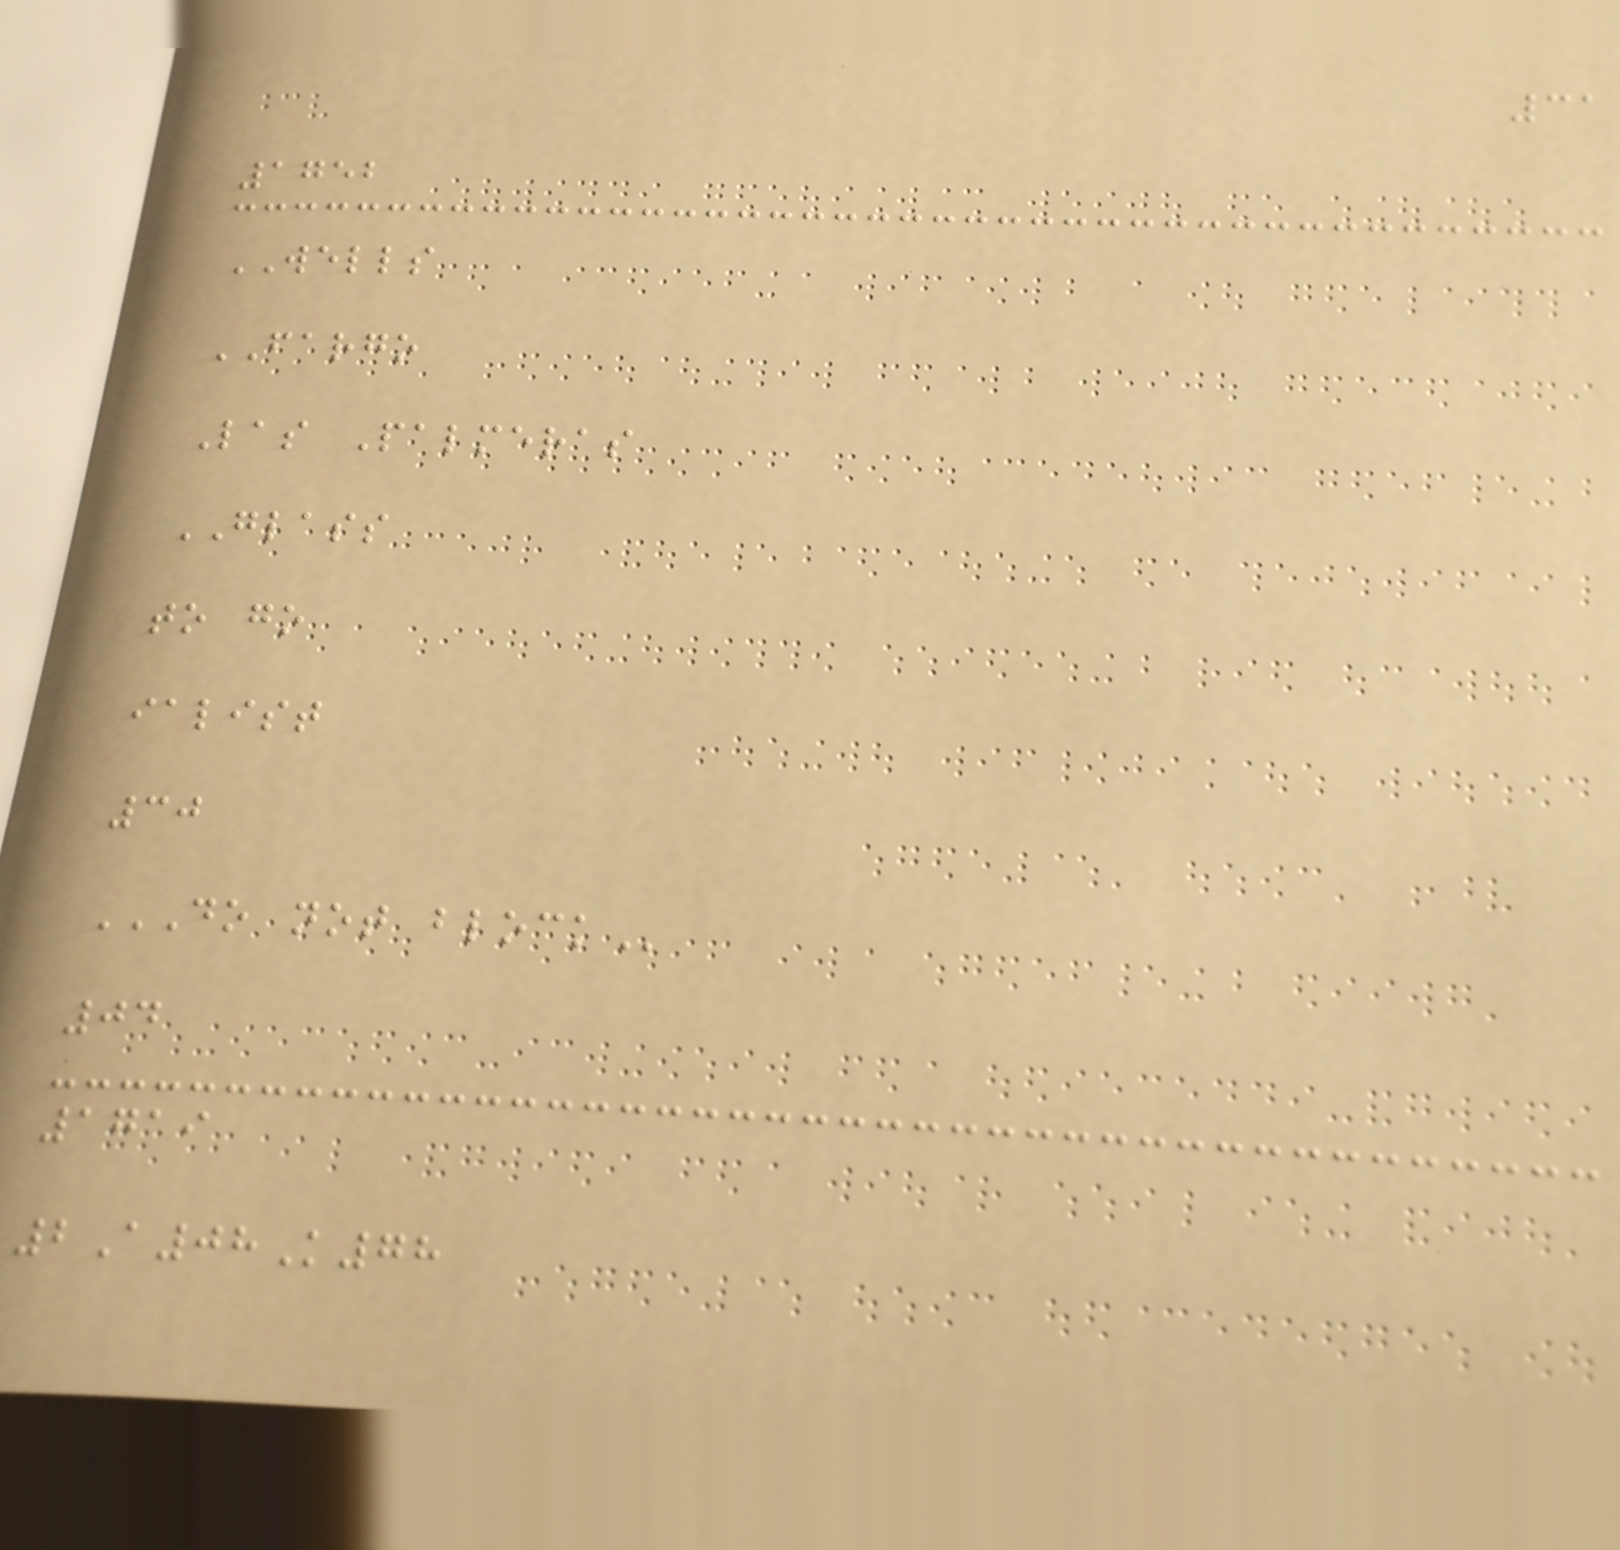31
1752
WELLS
FARGO
Las Palmeras
GLASS
to go
ialist
30
DO NOT BLOCK
04
1719
2A08K78
